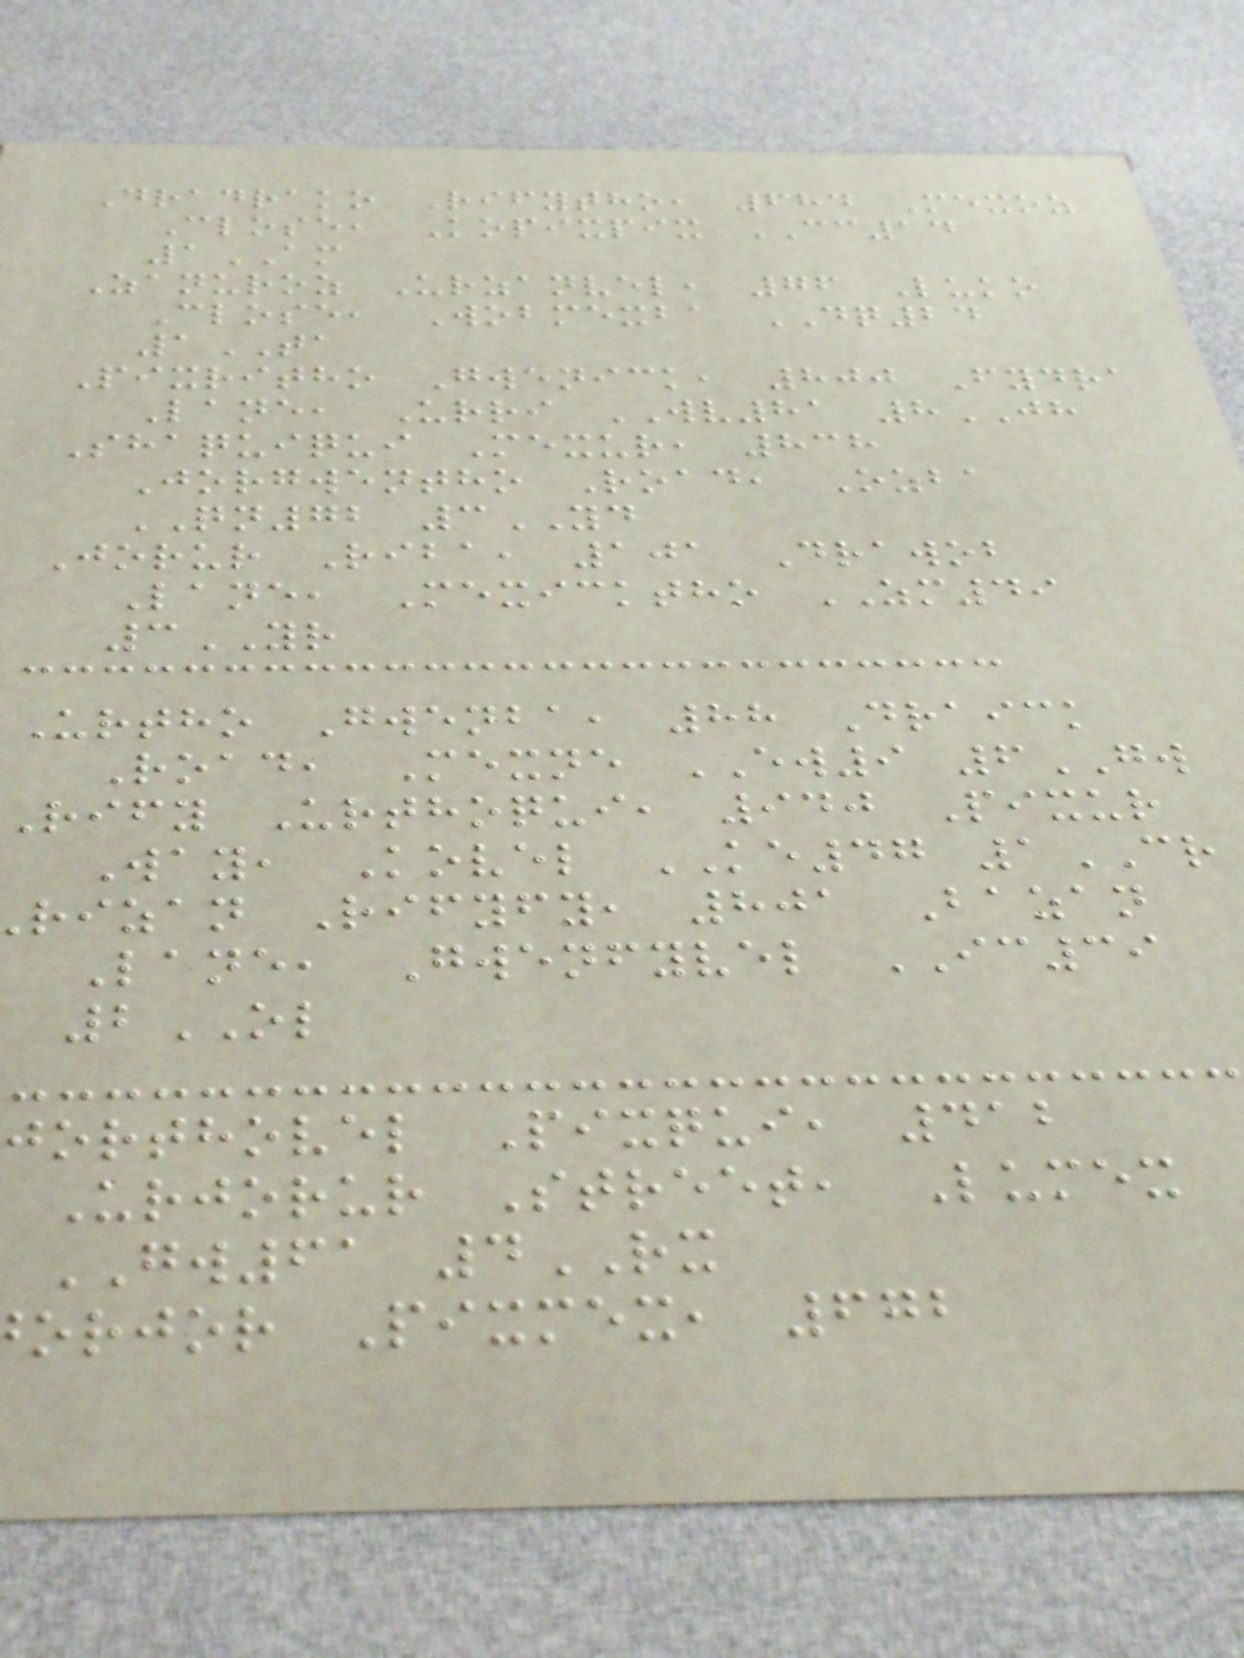Dradrako Rifytho, 684 Mexoz
Close, Kopixpix CC14
1AM
Zanuroz Urzanvel, 76 Luko
Close, Wobmexba DQ24
1TA
Pixritho Gwenick, 800 Fydra
Lane, Urri WV81 8JH
Shaquiqui Mexur, 838
Jorgwentho Road, Ozba
QN72 3YD
Jorur Riba, 101 Drawob
Lane, Mexicktho ZM49
3YR
Urtho Gwenba, 88 Draick
Road, Mexne EW9 6GW
Rify Urthoqui, 940 Pixur
Way, Kovel KE47 1CR
rizan Rifyfy, 801 Bazan
Lane, Gwenfyvel IC39
2OL
jorthovel Pixqui, 412
Urjorur Street, Lumex
GW61 4RX
orjor Pixmex, 672
